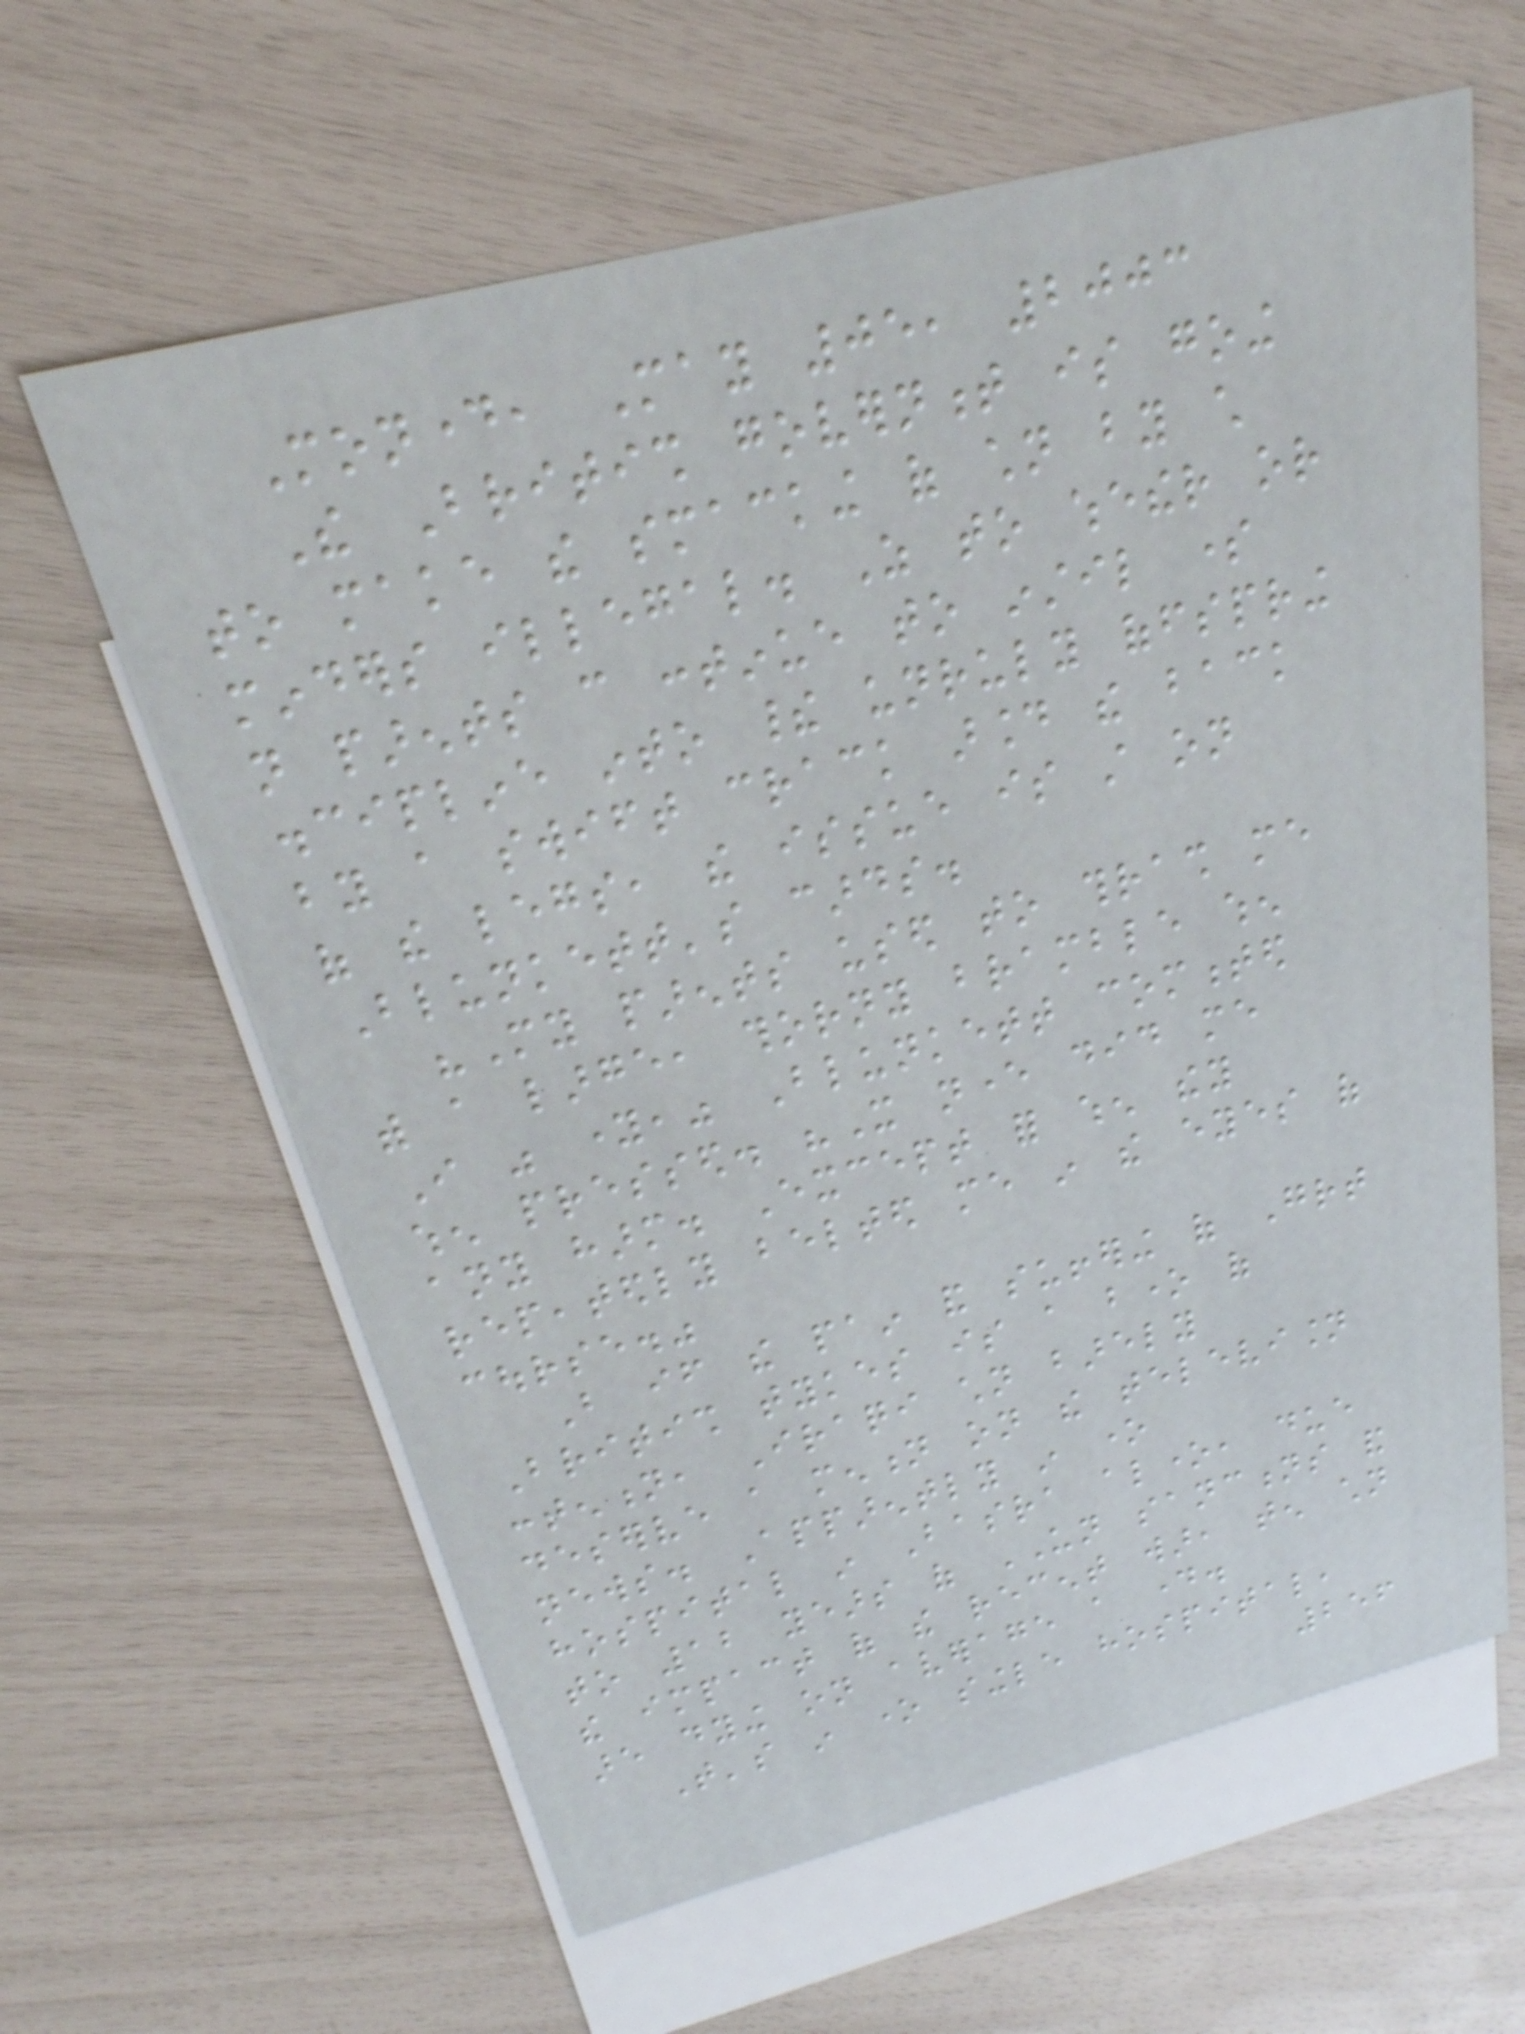Monday, May 05, 2003
The British government is going
to make the smacking of children by child
minders illegal. As to whether or
not parents can continue to instil some
discipline into their unruly offspring
by a swift crack around the back
of the legs, the issue is still on
Blunkett's cards.
"My parents used to thrash me
with a large, thorny bramble when
I was young," Blunkett commented
when pressed. "It never did me
any harm. Except for when they
repeatedly belted me in the eyes of
course."
But if the pain and suffering of Great
British tykes is a bone of
contention, Iraqi children barely
deserve a mention on the television
news. Apparently in one
hospital in Basra alone, due
to 12 years of UN sanctions and
the impact of the recent war, ten children
are dying on average a day.
That's in one single hospital,
256
